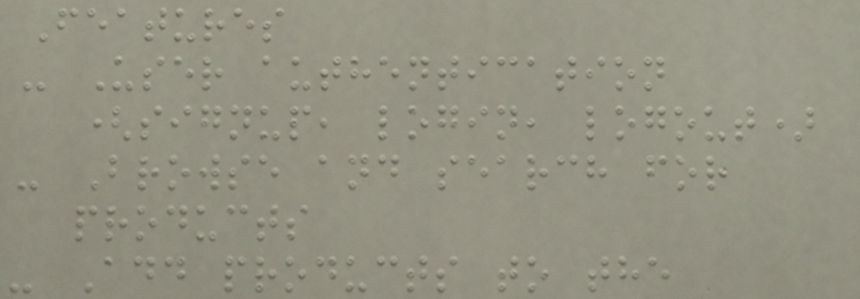Features
- User authentication
(signup, login, logout)
- Browse and search for
products
- Add products to the
